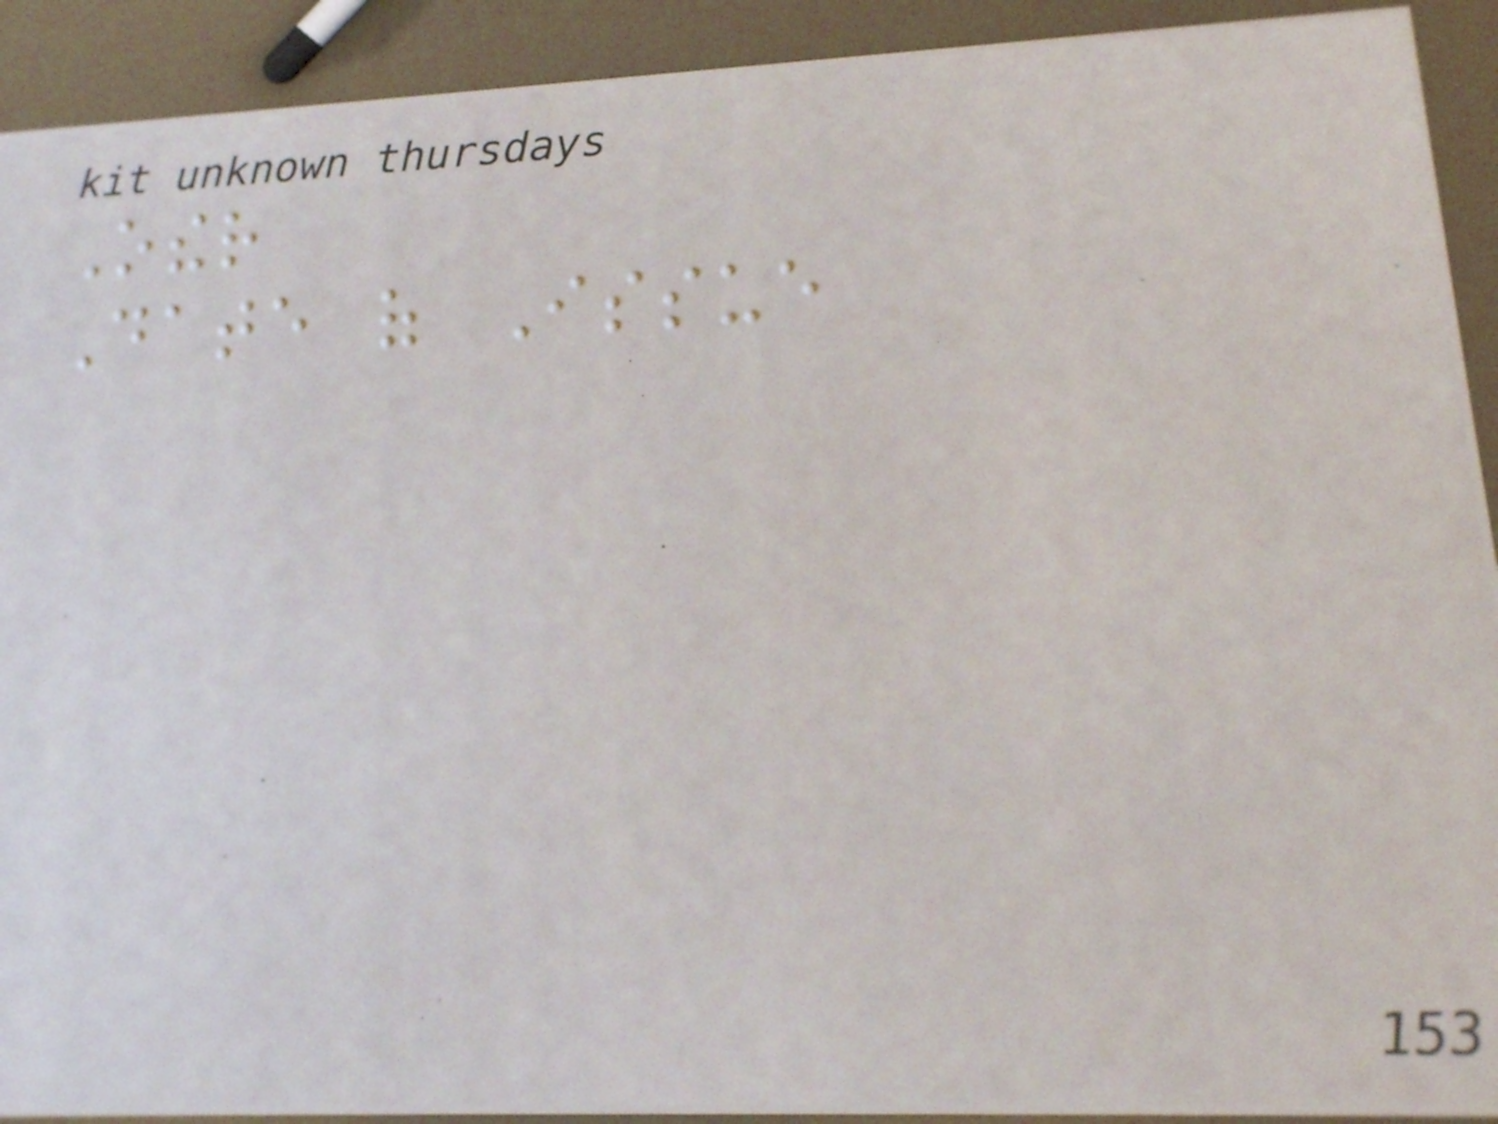Other
Date of Issue
